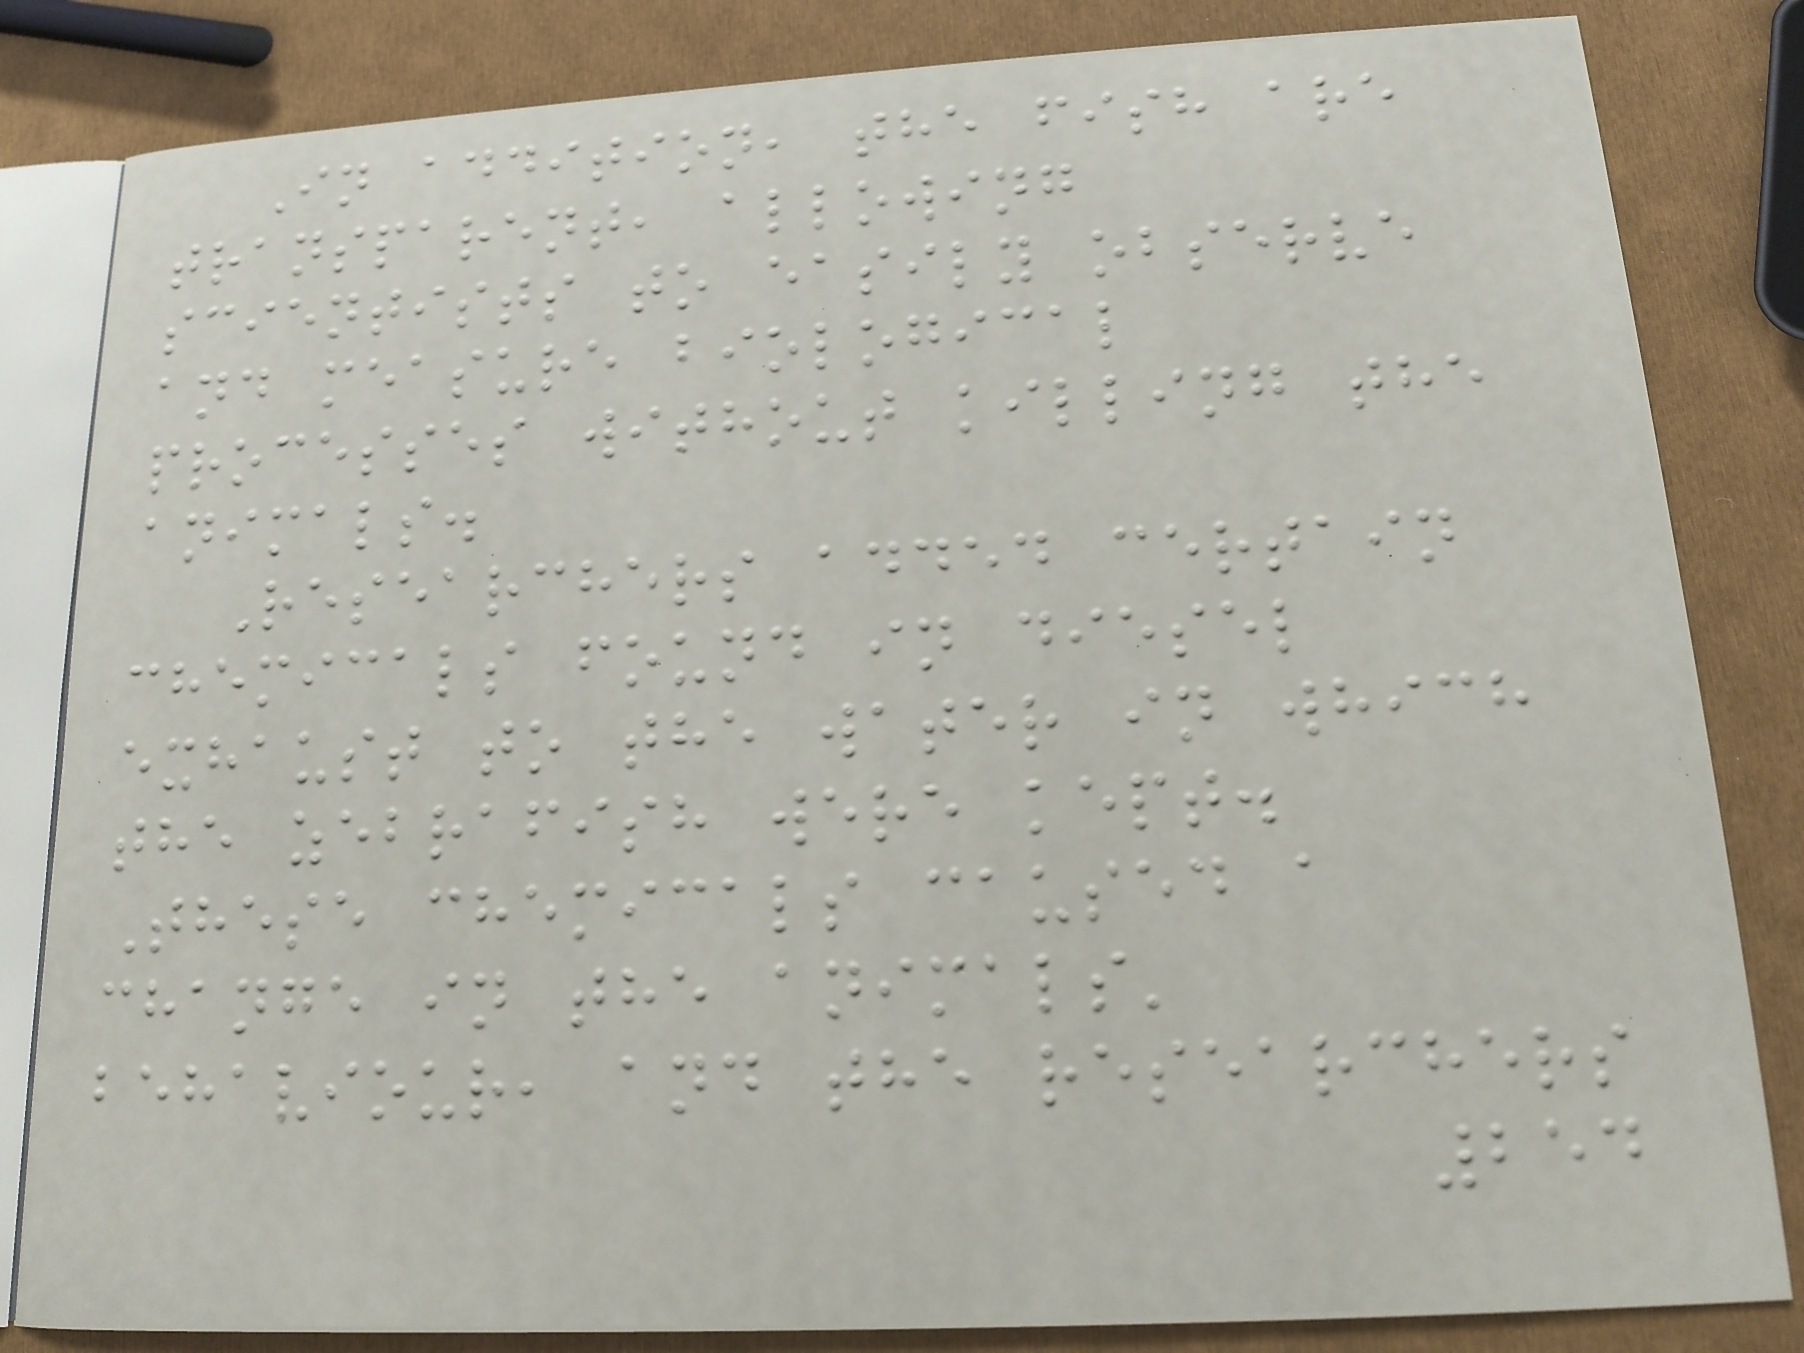In addition, the fish are
transparent, allowing
scientists to easily observe
and measure biological
processes without killing the
animals.
Researchers added certain
chemicals found in diesel
exhaust to the water in which
the zebrafish were kept.
These chemicals caused a
change in the animals'
behaviour, and the researchers
254
